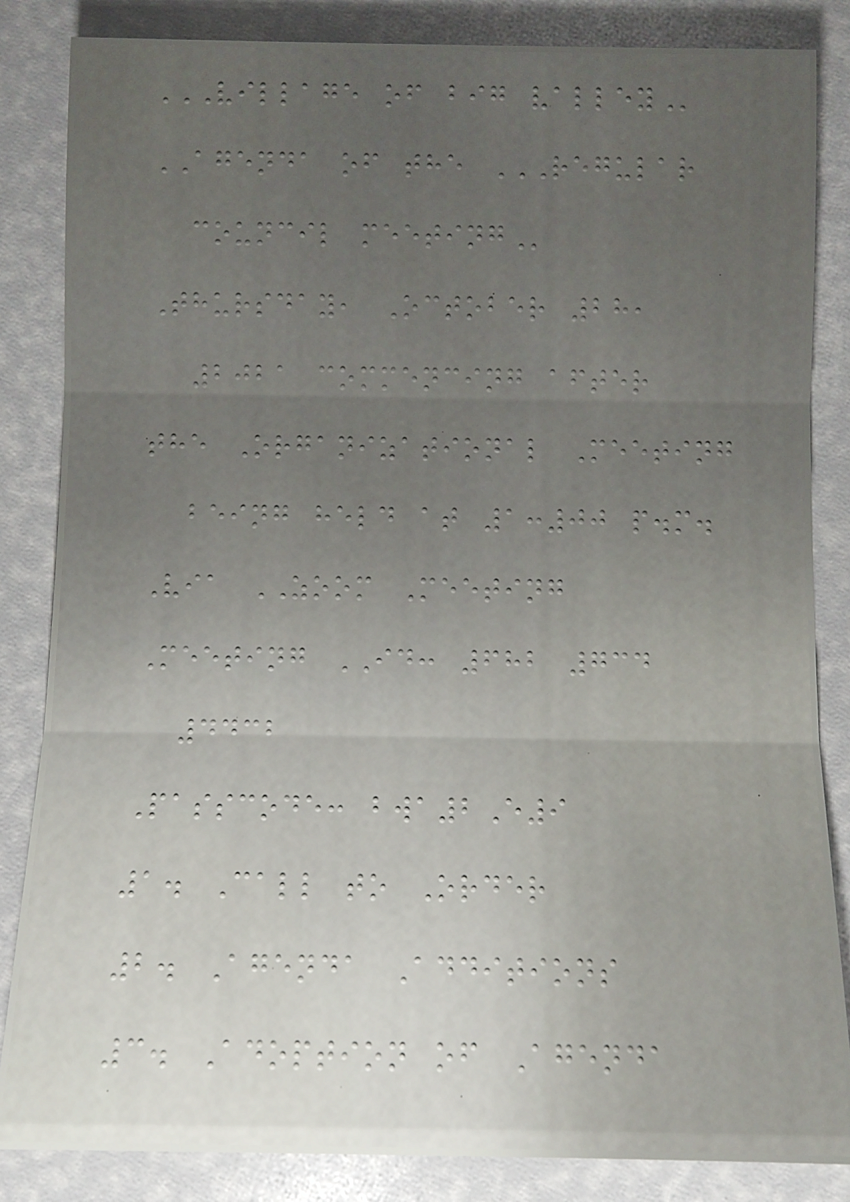VILLAGE OF BIG VALLEY
AGENDA of the REGULAR
COUNCIL MEETING
Thursday, October 28,
2021 commencing after
the Organizational Meeting
being held at 1:00 p.m.
Via ZOOM Meeting
Meeting ID: 682 734
4432
Passcode: bwa2E9
1. Call to Order
2. Agenda Additions
3. Adoption of Agenda
